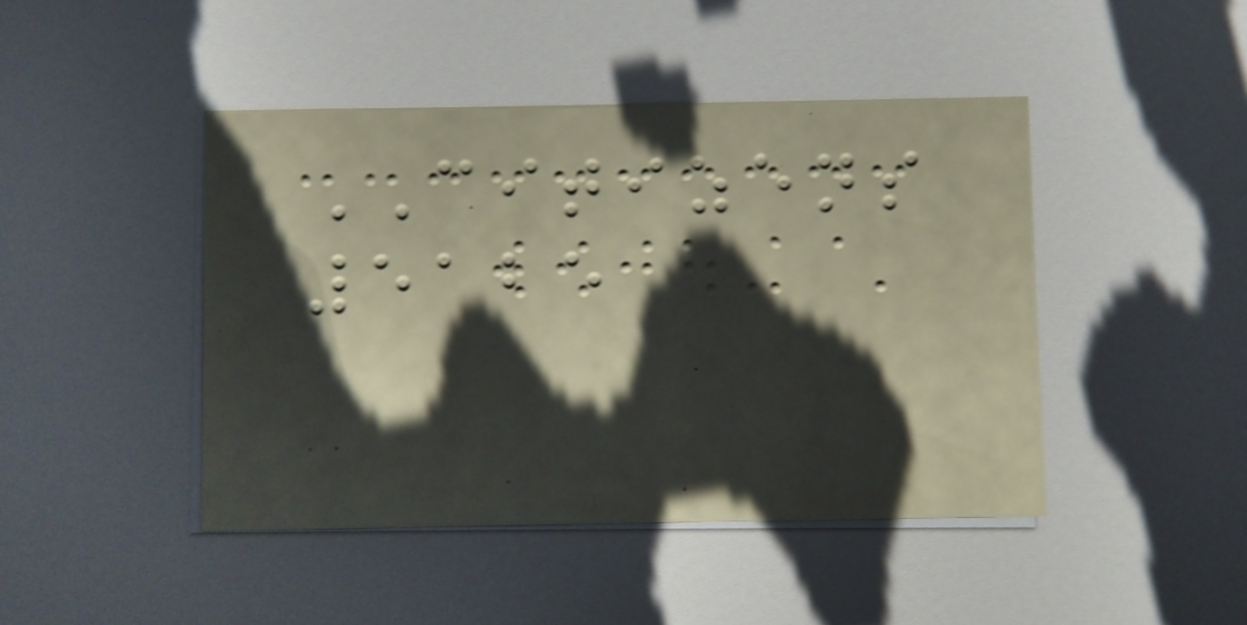CITIZENS
5125
